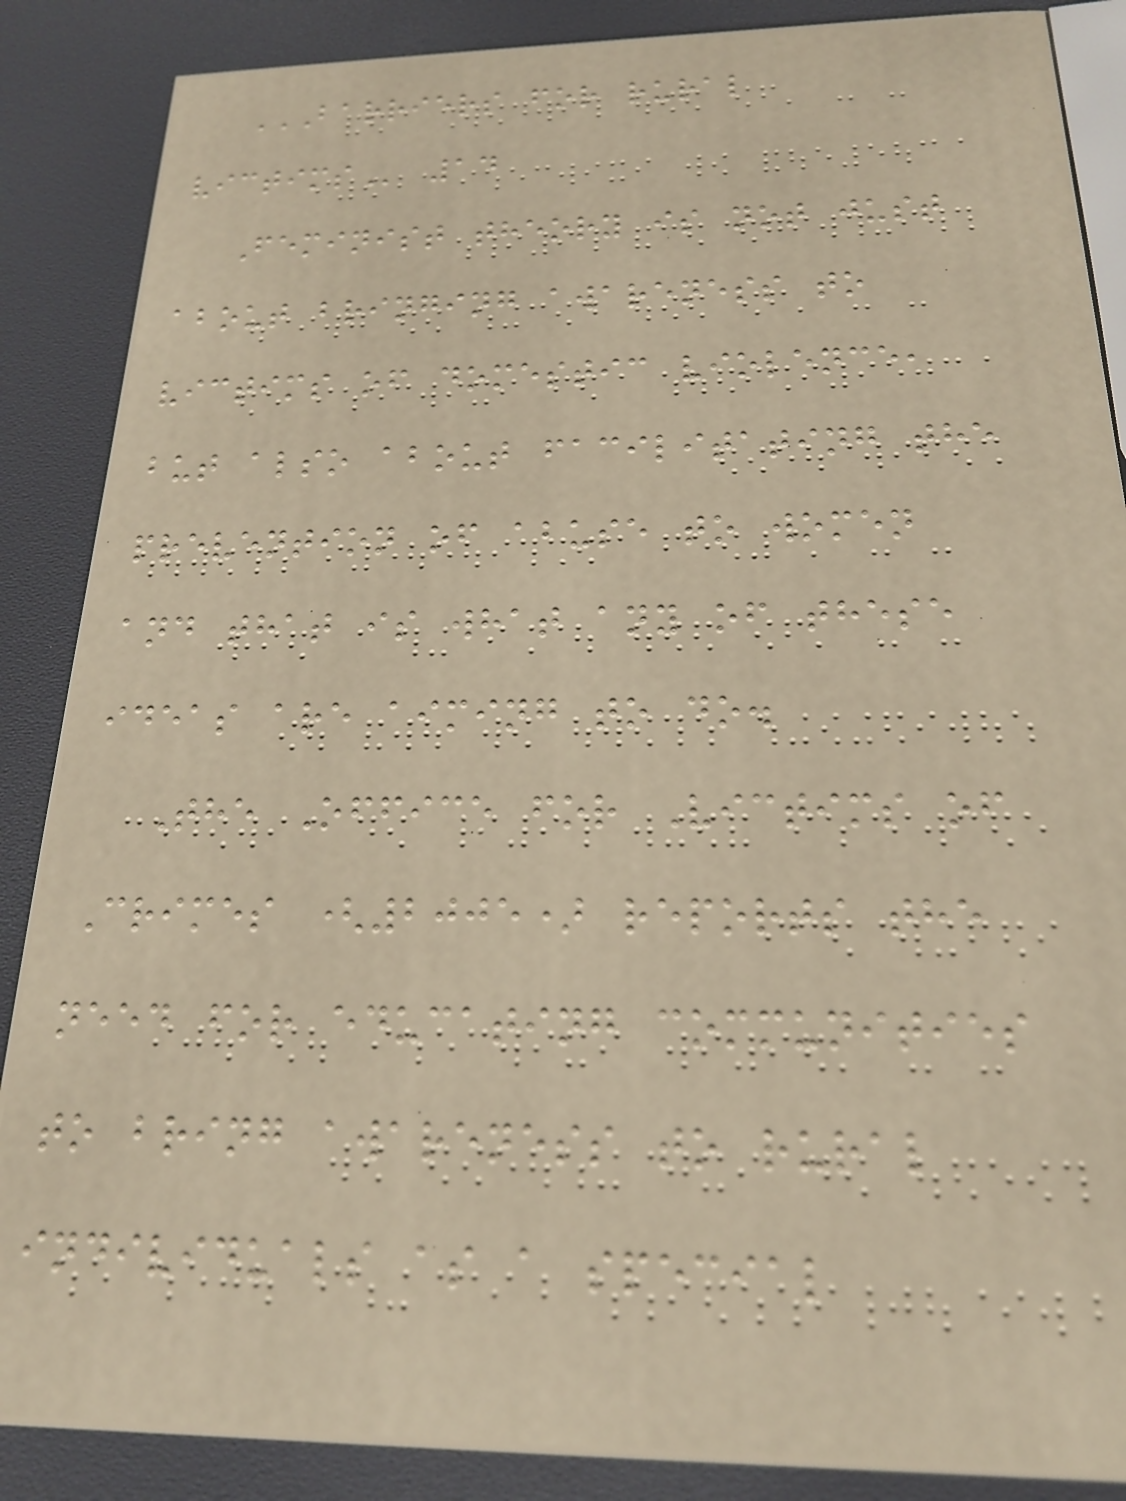BARRIERS FOR RURAL
VICTIMS 14
Feminist theory is not just
about bringing awareness to
victims of domestic violence,
but also about facilitating the
prevention of abuse to women
and that is what any of these
ideas are aiming to do.
The Office for Victims of
Crimes (2005) reports the
need for educating communities
to bring awareness to rural
individuals as a special
